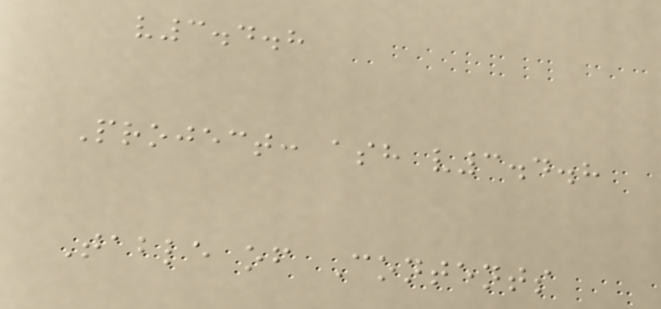v3.4.8
Project: ash v3.4.8
Table of Contents
